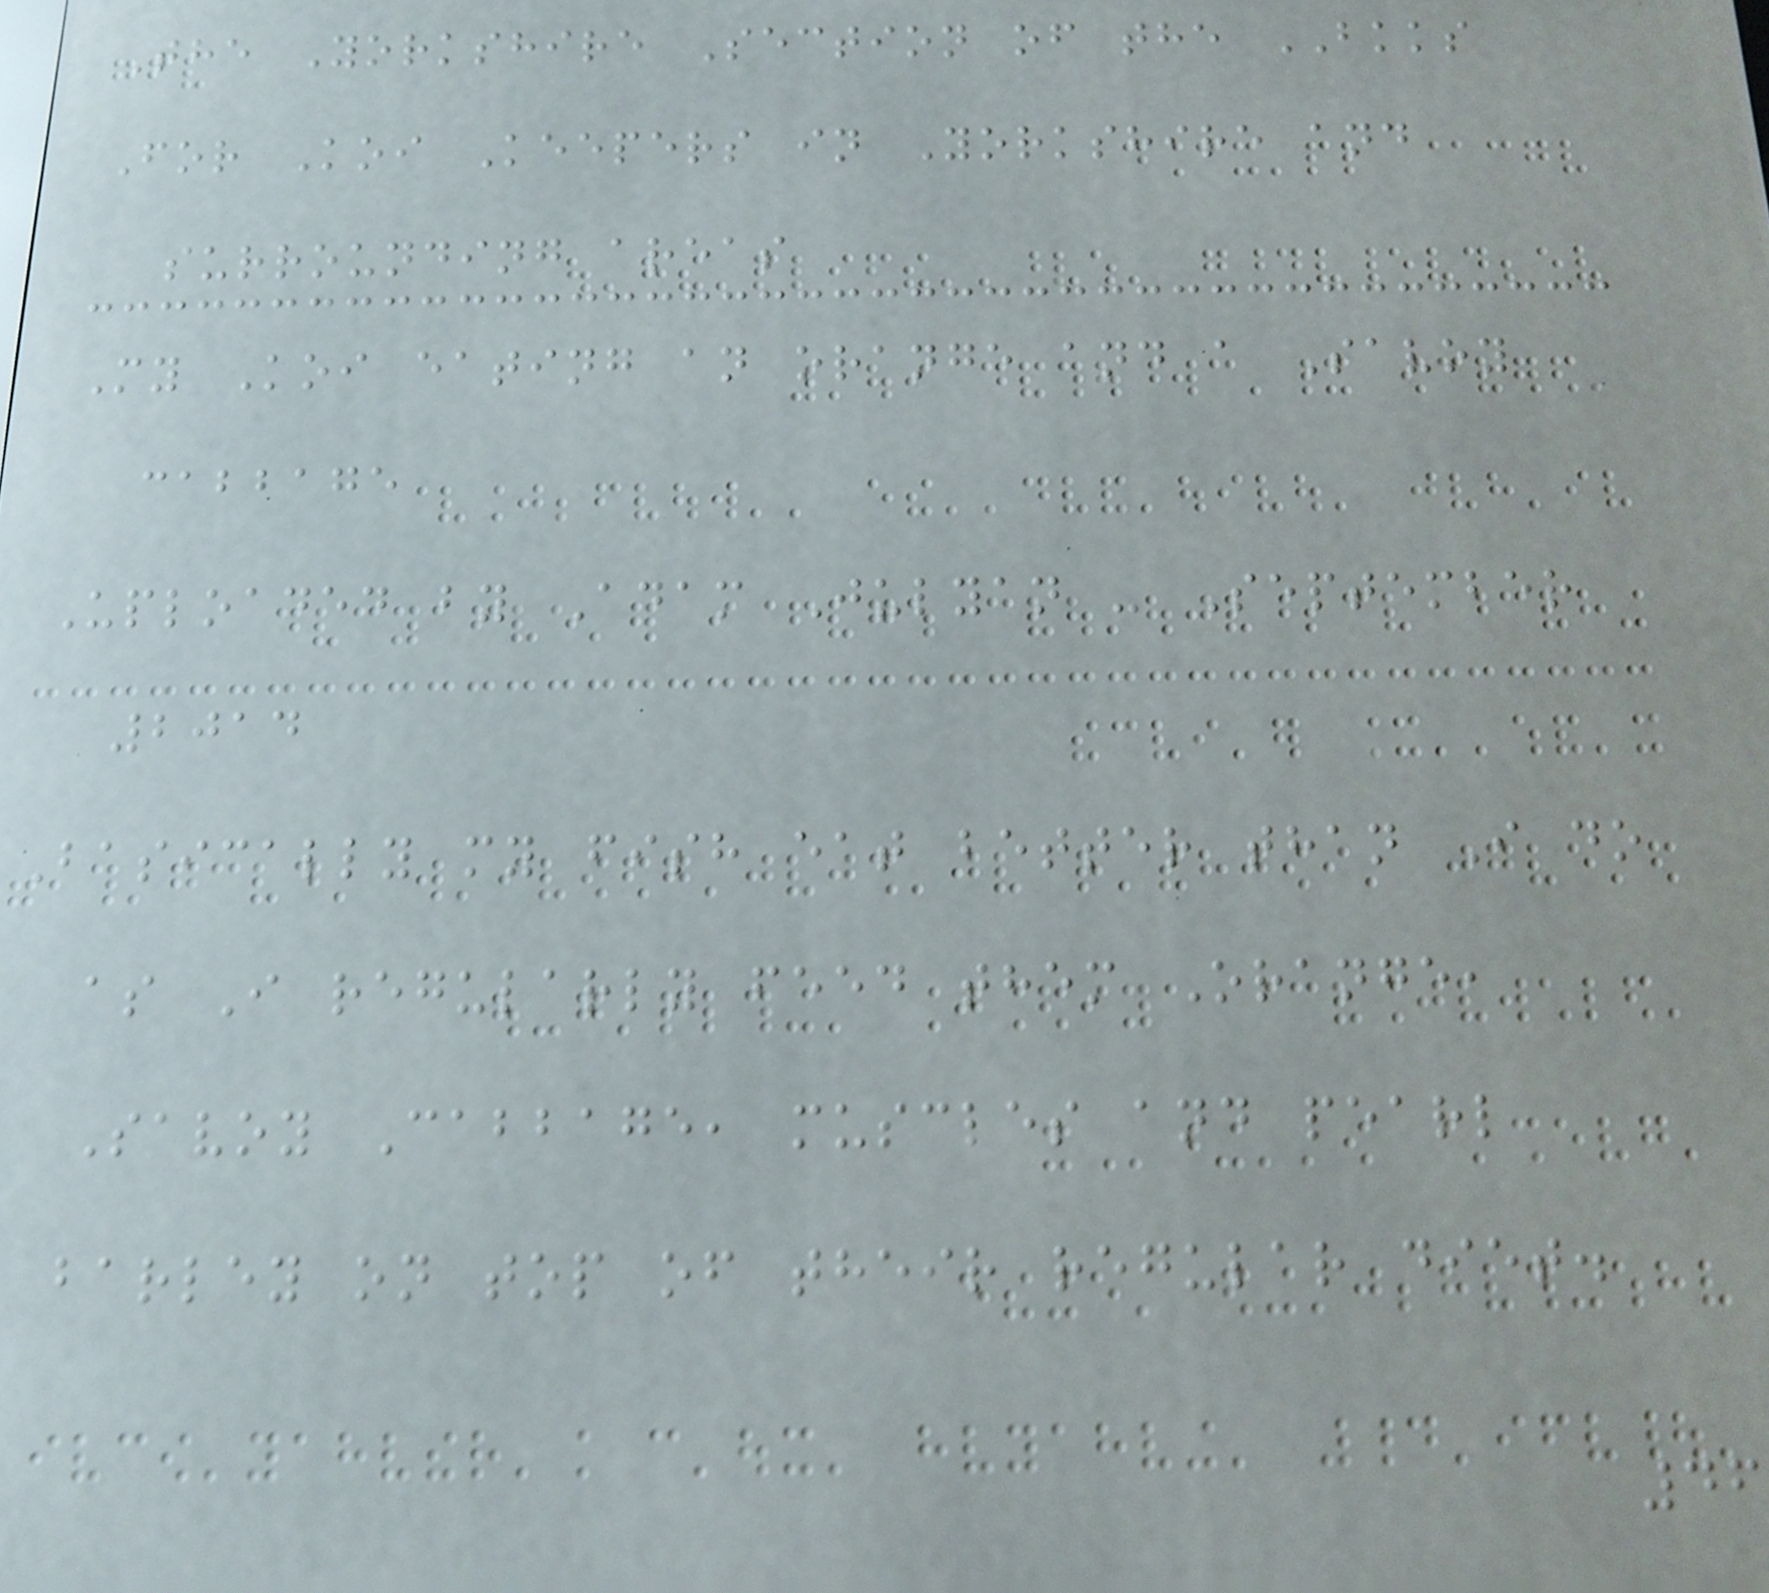The Yorkshire Section of the BKKS
For Koi Keepers in Yorkshire and
surrounding areas
My Koi eating an orange and a Savoy
cabbage
Uploaded by Adam Julyan - September
2014
Basically my fish eat better than I do
as I regularly feed them Orange,
Savoy Cabbage, muscles and pearl
barley on top of their regular diet.
46
